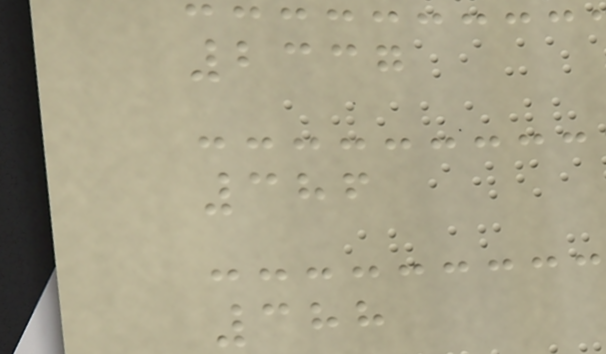2337
386
388
